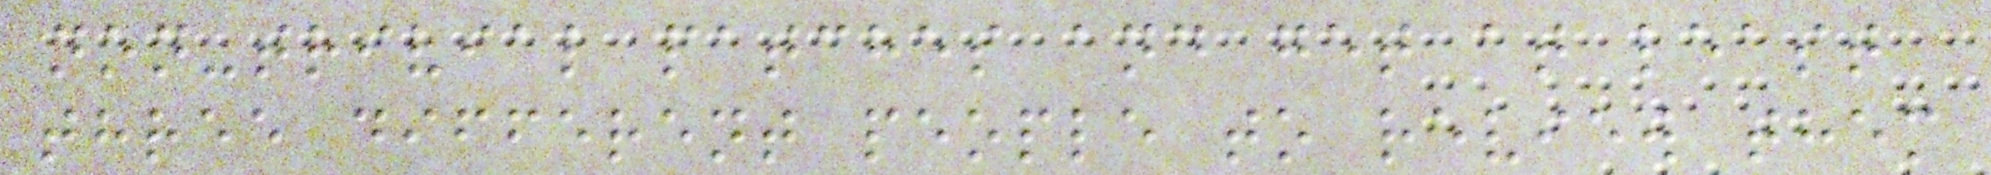non-trivial patches and get at least
three different people to review them
